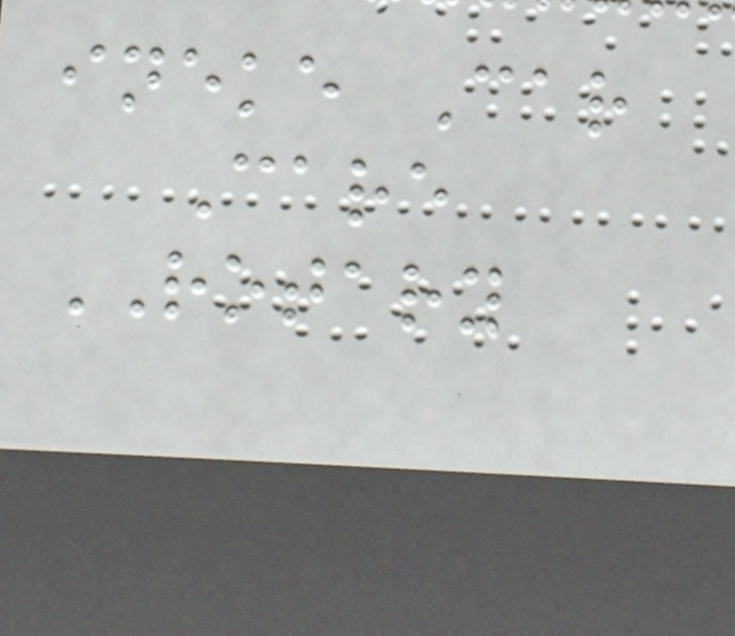ineke Car
Care
ROTARY
